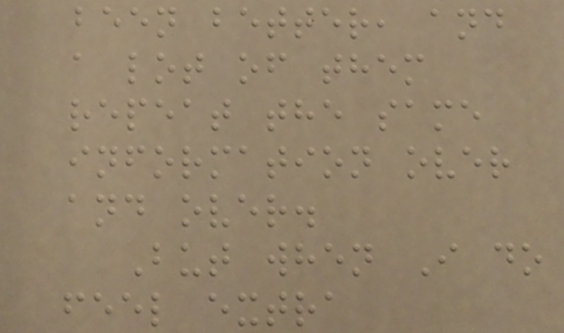been better, and
a lot of them
repeat the same
information over
and over.
But when I do
feel extra
